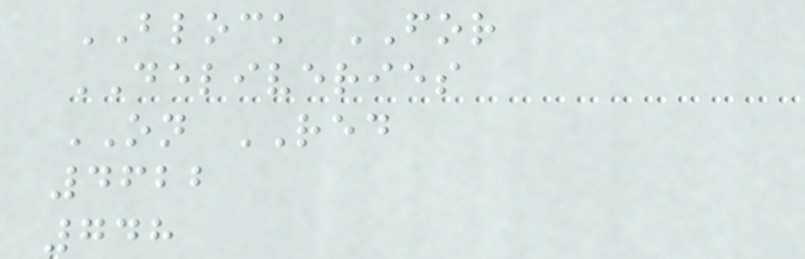BLOCK FOR
DELIVERIES
ON RED
4622
748
